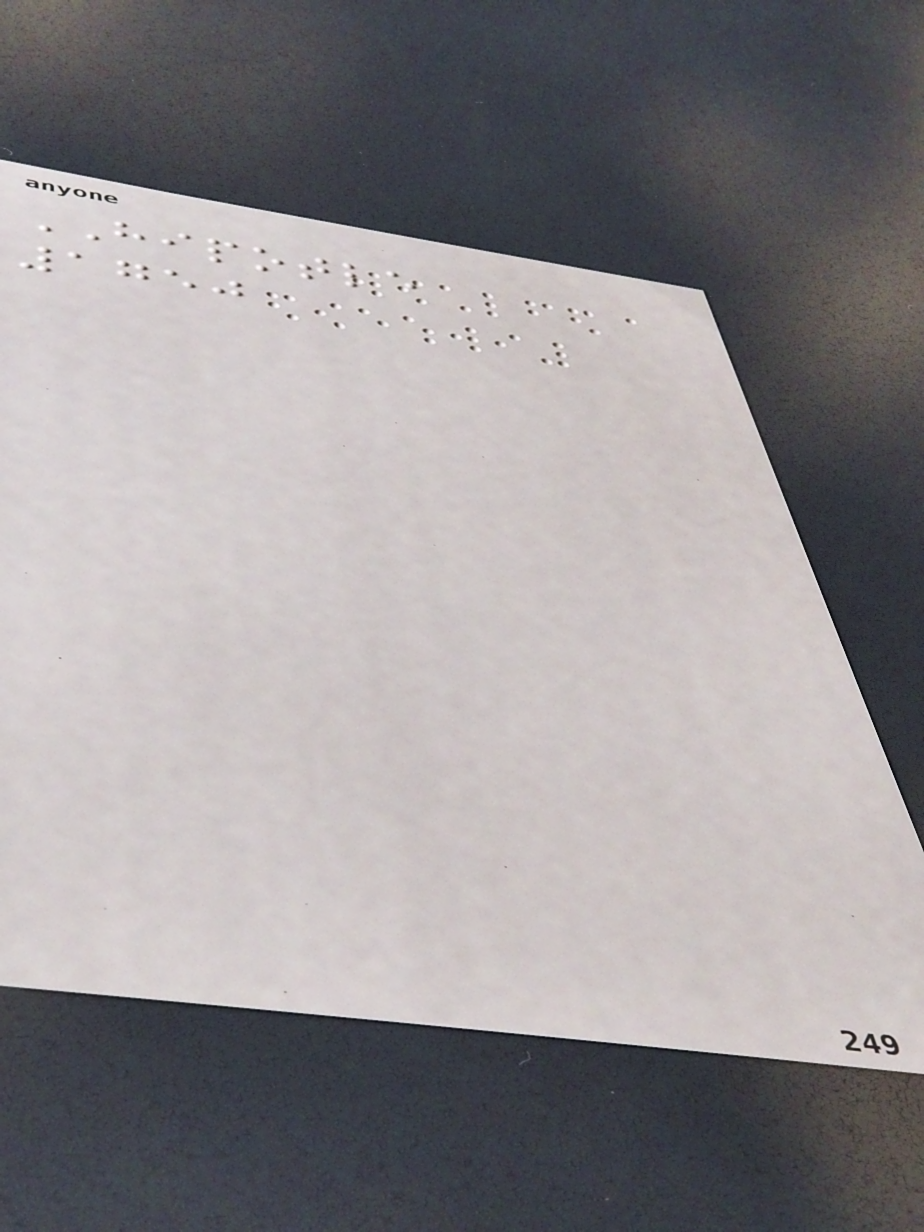HIPOTLE
1750
